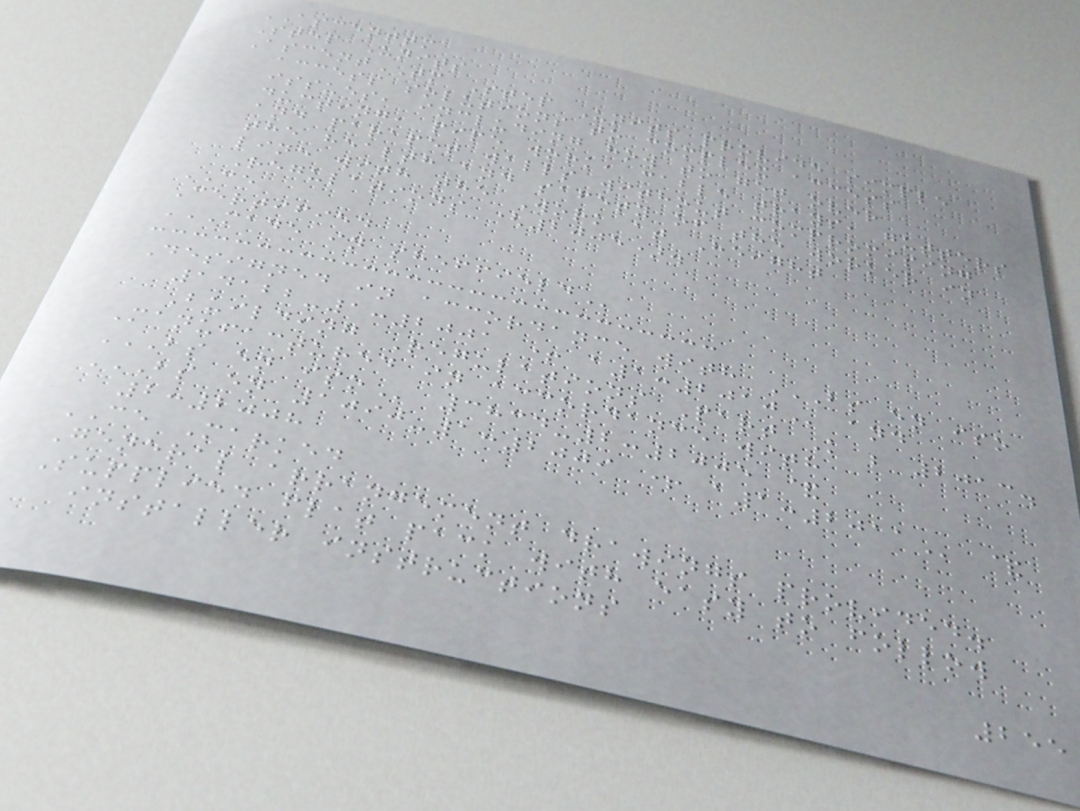ASCENTTM
Step Units
AscentTM Step Units provide simple
access solutions to complex access
issues, including how to get over
ducting, pipe work, cable trays, gutters
and parapet walls without compromising
the health and safety of the worker in
line with the Work at Height
Regulations (2005).
CE
Certified
MADE IN SHEFFIELD
Designed in accordance with BS EN ISO
14122-1:2001 + A1:2010 and
Building Regulations Part K ; 2013.
Manufactured in accordance with
BS EN ISO 3834-2:2005 &
BS EN 1090-1:2009 + A1:2011 &
2:2008
CE Marked
General arrangement drawings provided.
Supplied flat pack with easy to follow
installer instructions
255
